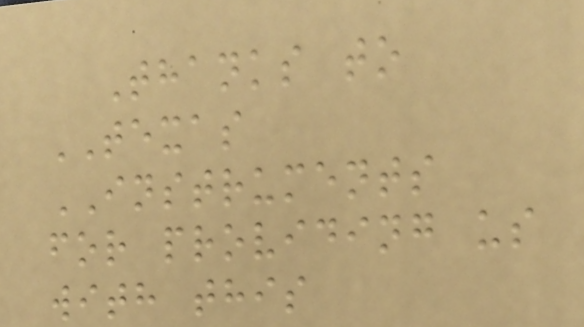Thanks to
TEXAS
INSTRUMENTS
for providing us
with this
